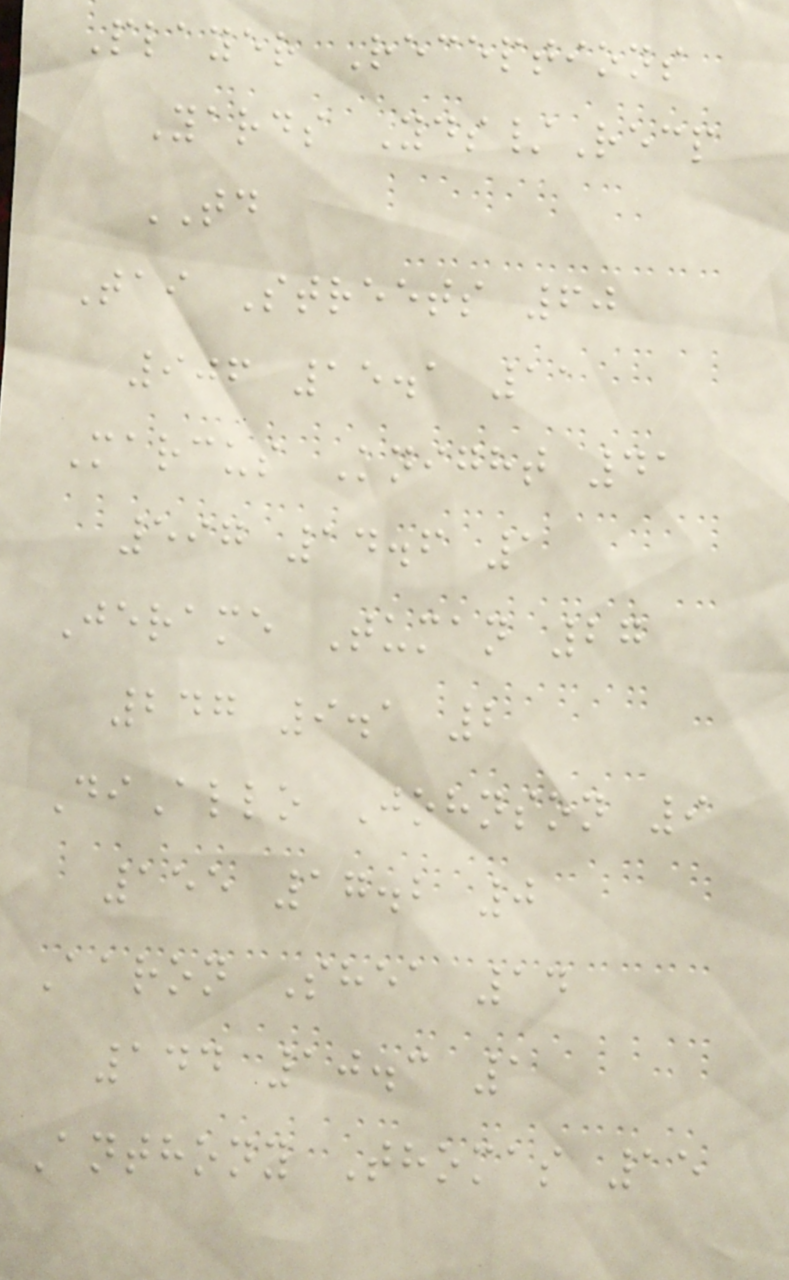Player Receptions
Yards Yds/Recp
TD
Tai Streets 60
906 15.1 11
Marcus Knight 41
597 14.6 1
Jerame Tuman 27
247 9.1 2
DiAllo Johnson 9
155 17.2 0
Aaron Shea 14
144 10.3 1
Anthony Thomas 15
